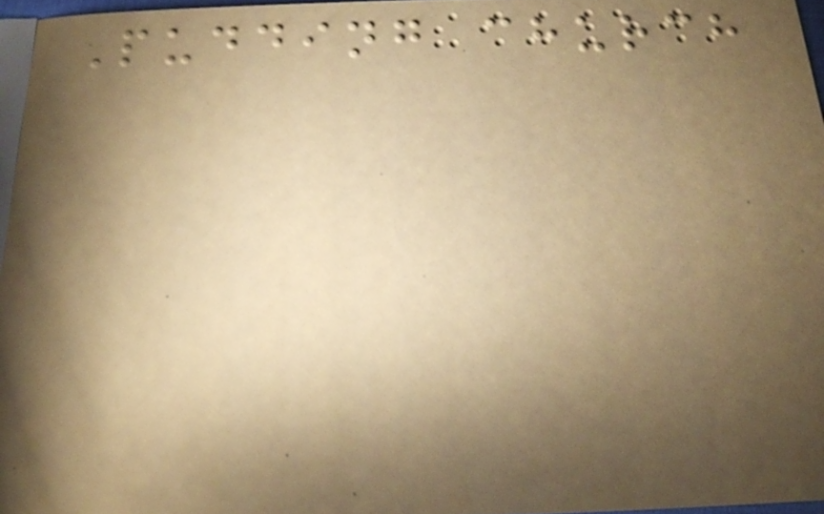Pudding church
